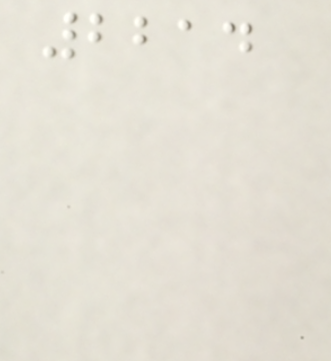2214
